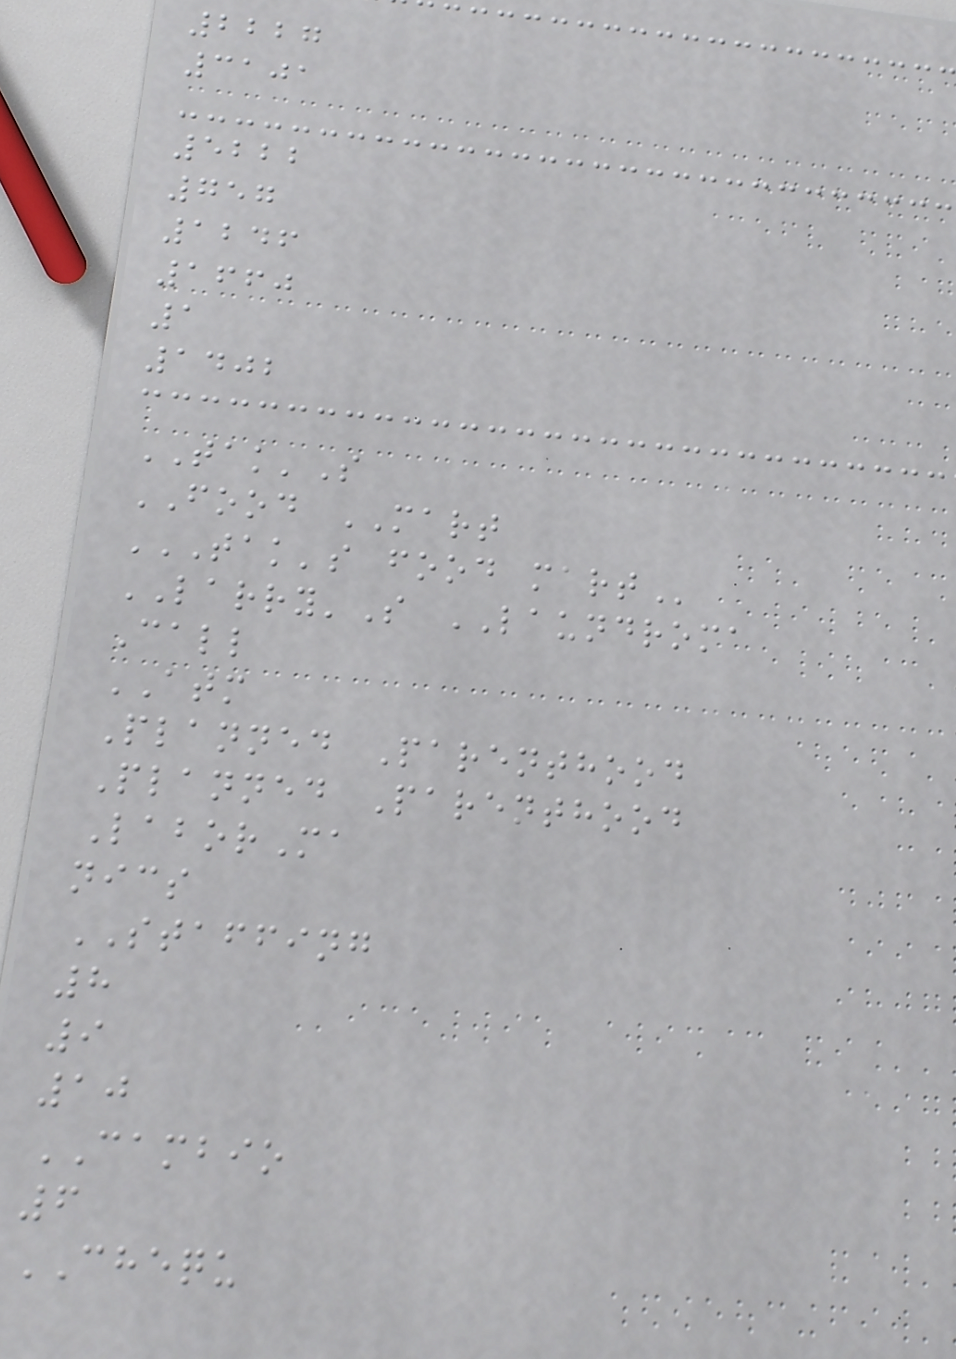2227
3101
5222
757
1246
1660
1
1402
TAK'S
FOOD MART
TAK'S FOOD MART
LARRY'S LAUNDROMA
Call
ATM
Planned Parenthood
Planned Parenthood
LaborMa
nics
STAFFING
8
9
10
CAMBIO
6
CHEQU
